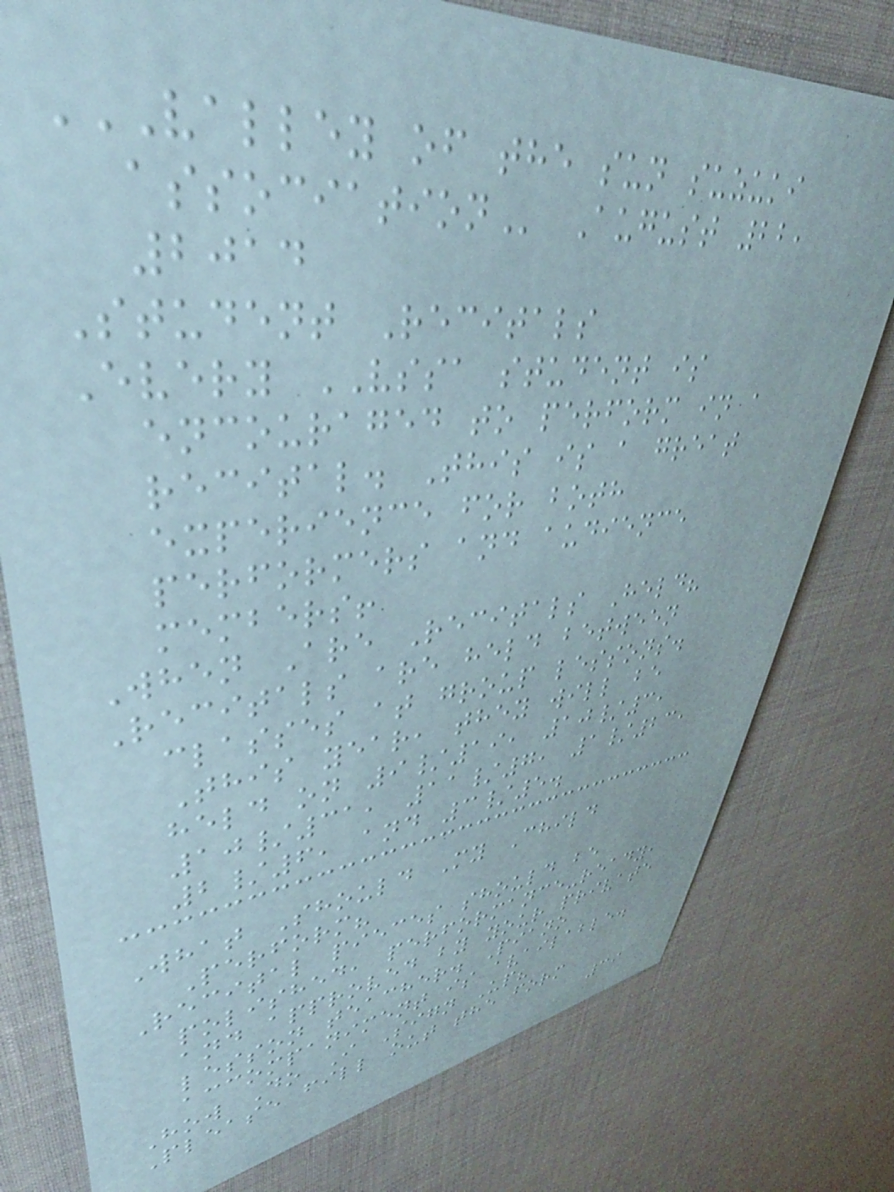VALLEY OF THE SUN SUZUKI
ASSOCIATION August 22,
2014
Student Recitals
Every VSSA student is
encouraged to perform in a
recital. This is a great
experience for both
performers and audience
members!
When Are Recitals Held?
Recitals are held between
classes at group lessons.
This year, they will be
held on 9/19, 10/3,
10/31, 11/7, 1/23,
2/6, and 3/5.
What Should My Child
Perform?
Recital pieces should be
polished, performance-ready,
and approved by your private
lesson teacher. Piano
accompaniment is available.
How Do I Sign Up?
Please fill out the form
39
